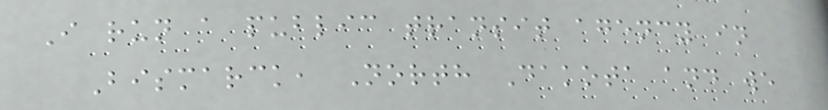I run a public transit agency in
Bismarck, North Dakota and we
